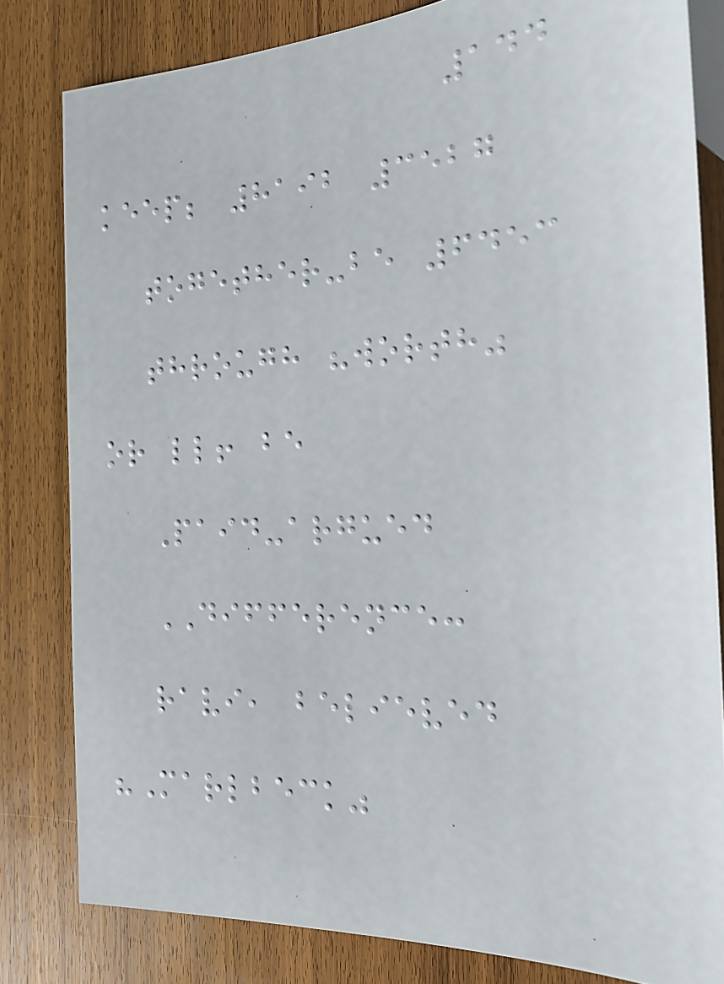144
keep; 8192 3527
together-be 6453
through "worth"
or ll! be
Paid-argued
DIFFERENCE:
ravi, believed
"Marlbeck"
